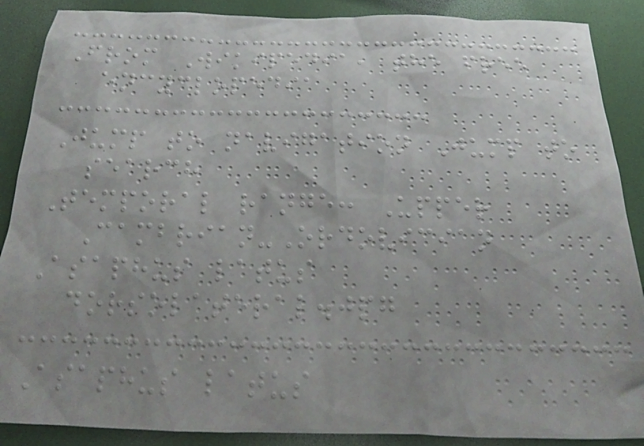From Wikipedia, the free
encyclopedia
Jump to navigation Jump to
search
Temporal range: Upper
Cambrian-Ordovician
Asaphus latus
dorsolateral.jpg
Asaphus latus
